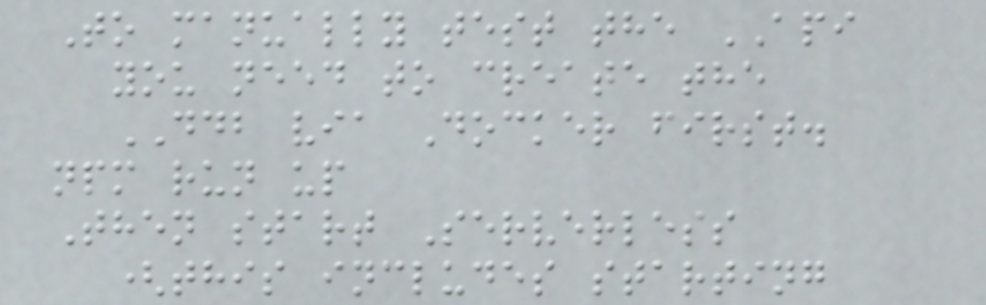To manually test the API
you need to create the
DDB via Docker first.
npm run up
Then start Serverless
(this includes starting
